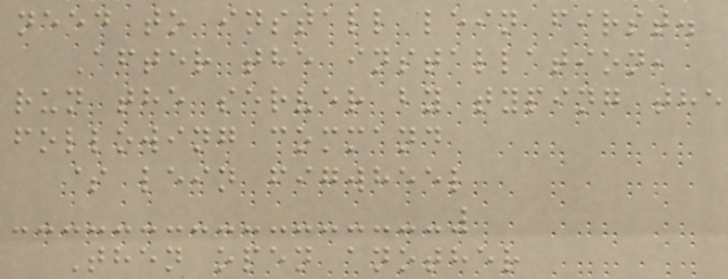need to install lein first.
After the installation,
run the server by typing the
following command
$ lein figwheel
Then open another
